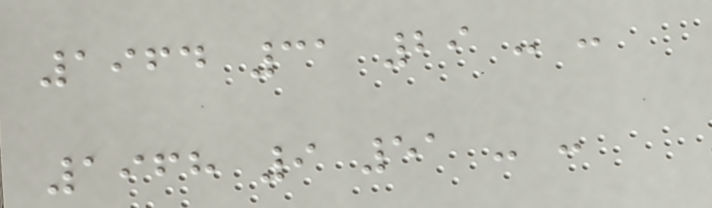1964 31 29 - -
1968 9 51 - -
